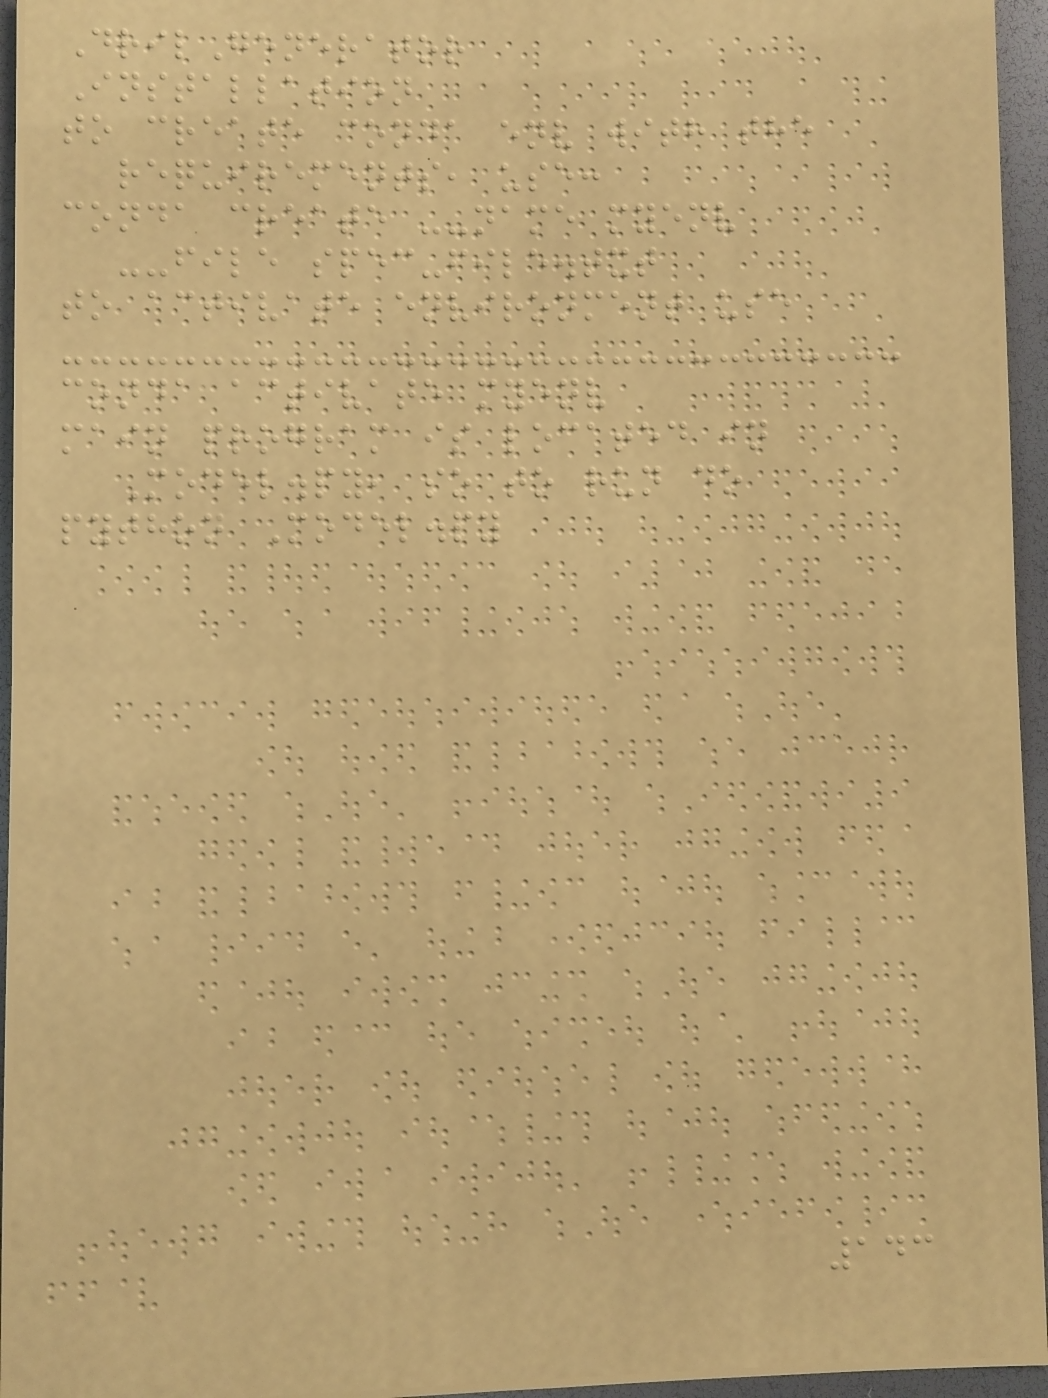DrilGenerator
Installation
to create conda env with the
requirements, use:
conda create --name myenv
--file spec-file.txt
to activate environment use
conda activate myenv
main program is located in
Model.py, so to run do
python Model.py
143
